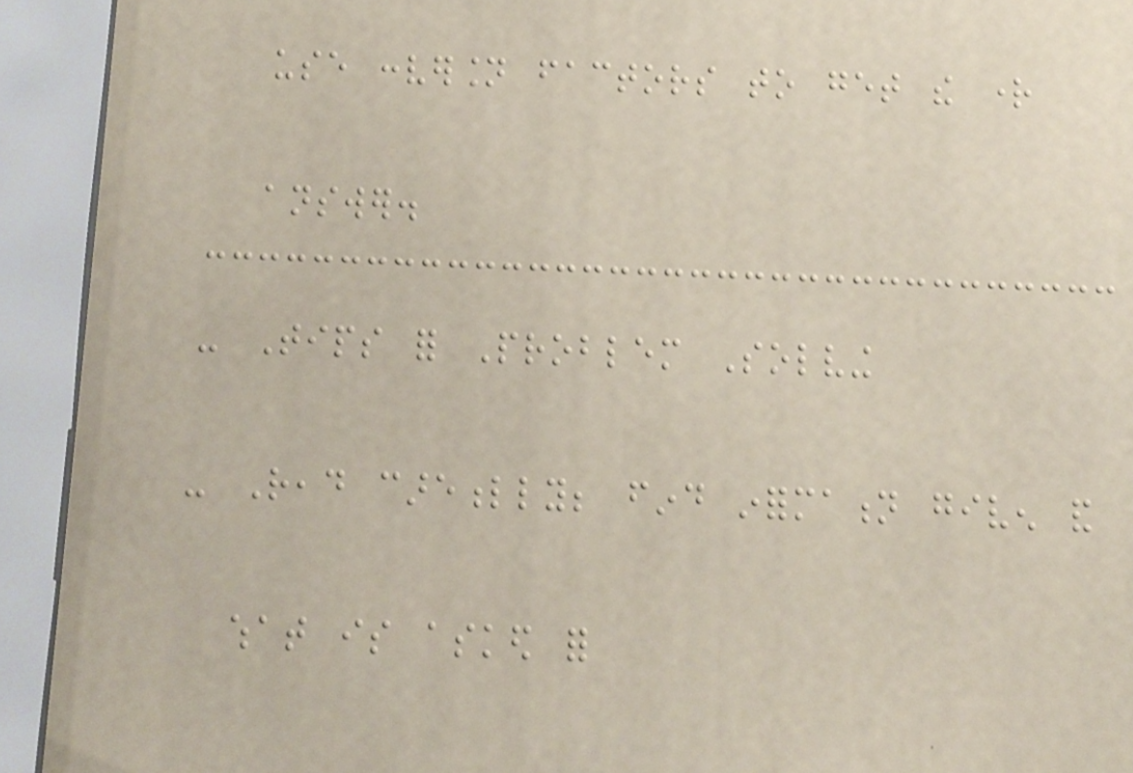use conversion factors to get the right
answer.
- Tips for Problem Solving
- Read carefully; find information given and
what is asked for
